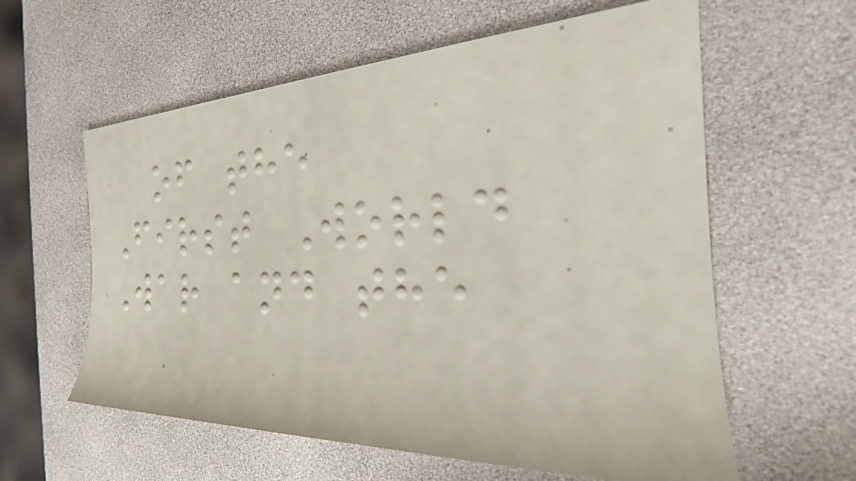of the
First World
War and the
